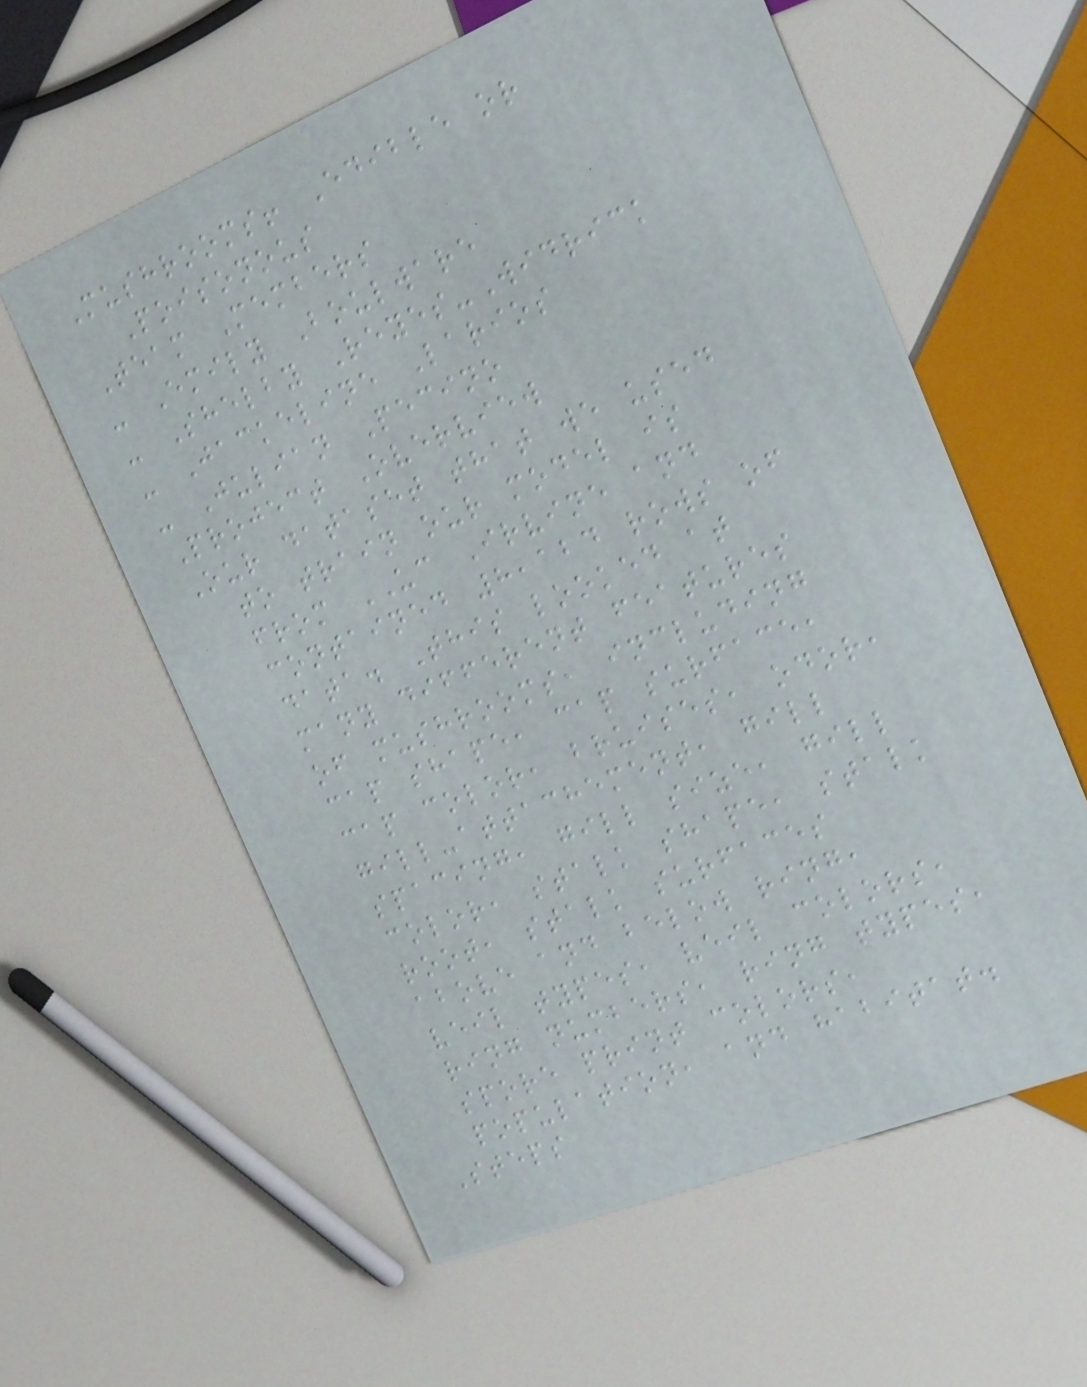Mushrooms! Edible or
Poisonous
Team Members
- Emily Boulware
- Shelby Reyes-Widrick
- Jackeline Larios
- Julian Pecino
Project Overview
Our dataset that we used
to train our model is
from UC Irvine and
contained 8,124 rows of
data. This looked at
many different features
of mushrooms, including
cap shape, cap surface,
cap color, bruises, odor,
gill-attachement, gill
spacing, gill size, gill
color, stalk shape, stalk
root, stalk surfaces
above and below ring,
veil types, veil colors,
ring numbers, ring types,
spore print colors,
population, and habitat.
Steps
